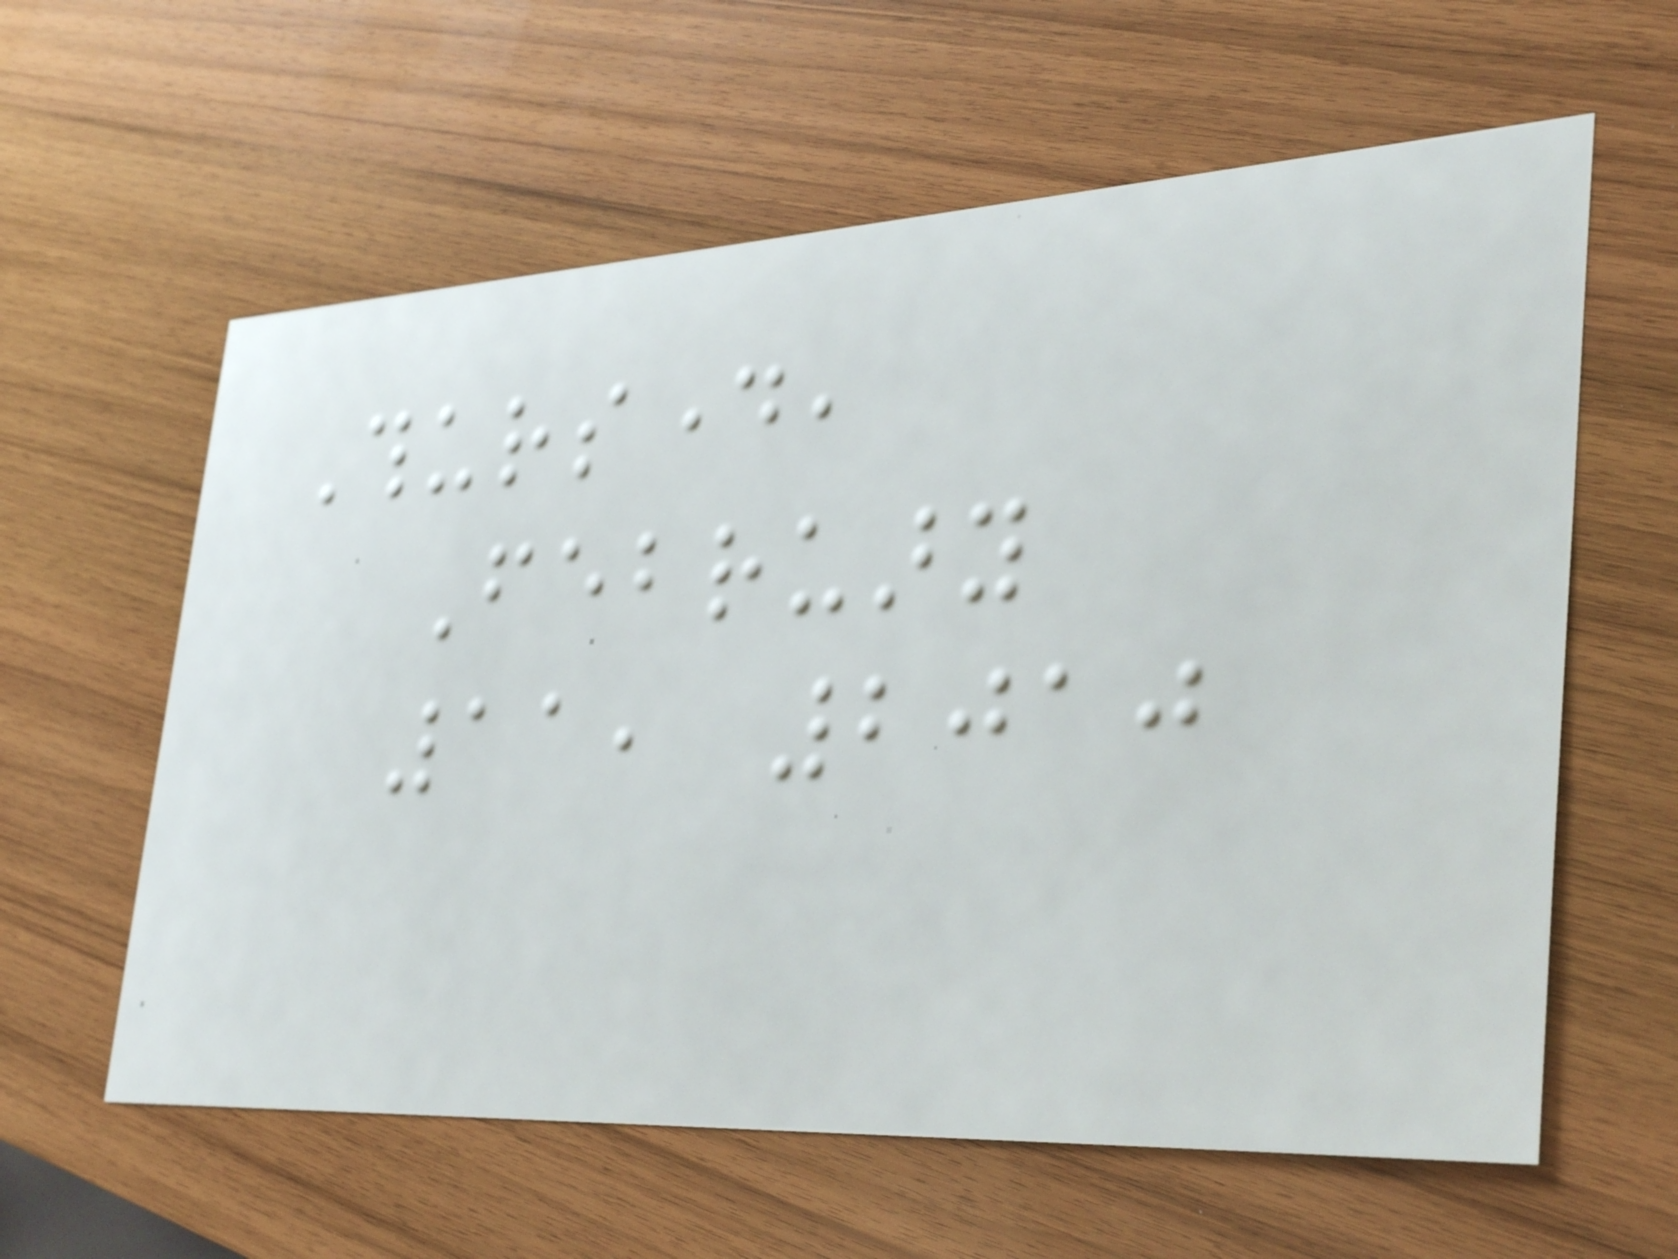Thursday,
February
11, 2010
